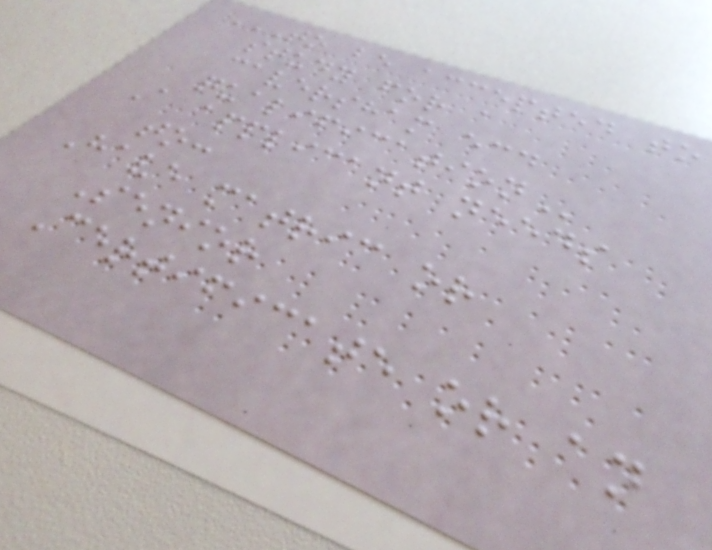TO BE ACCEPTED TO
STUDY FOR A
CAVERSHAM ECD
QUALIFICATION
A applicant needs
to:
Have matric or
Senior
Certificate or an
